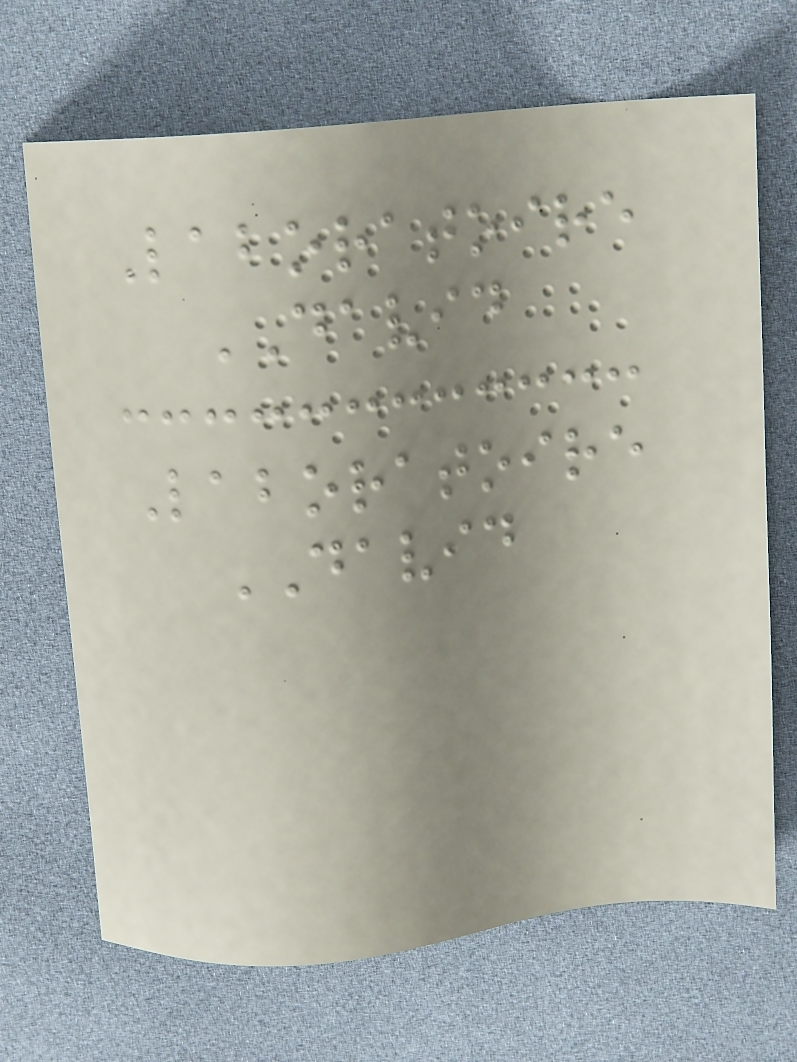Laboratoire
DAVID
Laboratoire
DAVID
